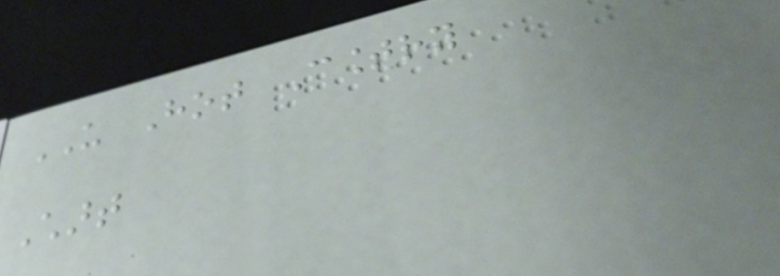US Hot Country
Chart
